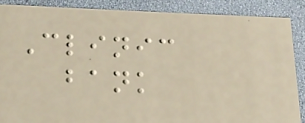Clinic
bank
